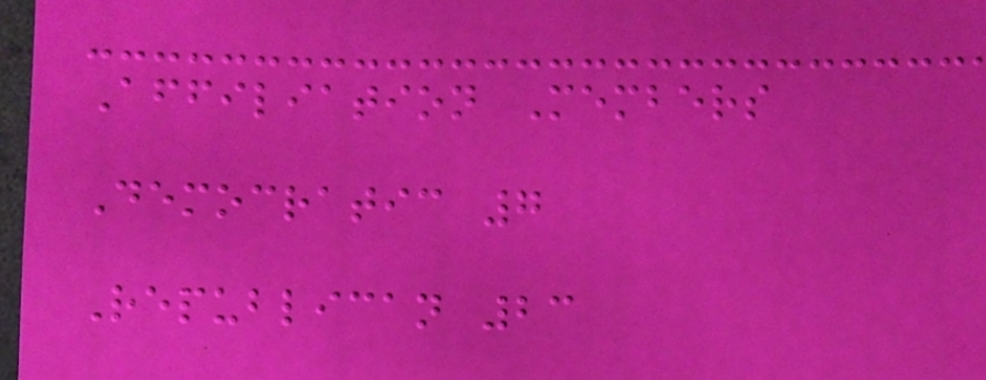Affiliation Members
Democratic 7
Republican 23
